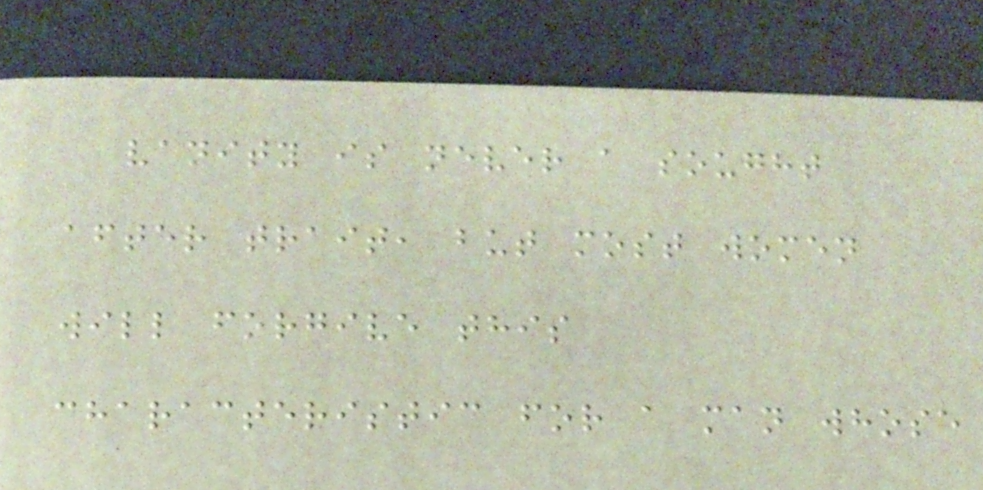vanity is never a sought
after trait, but most women
will forgive this
characteristic for a man whose
